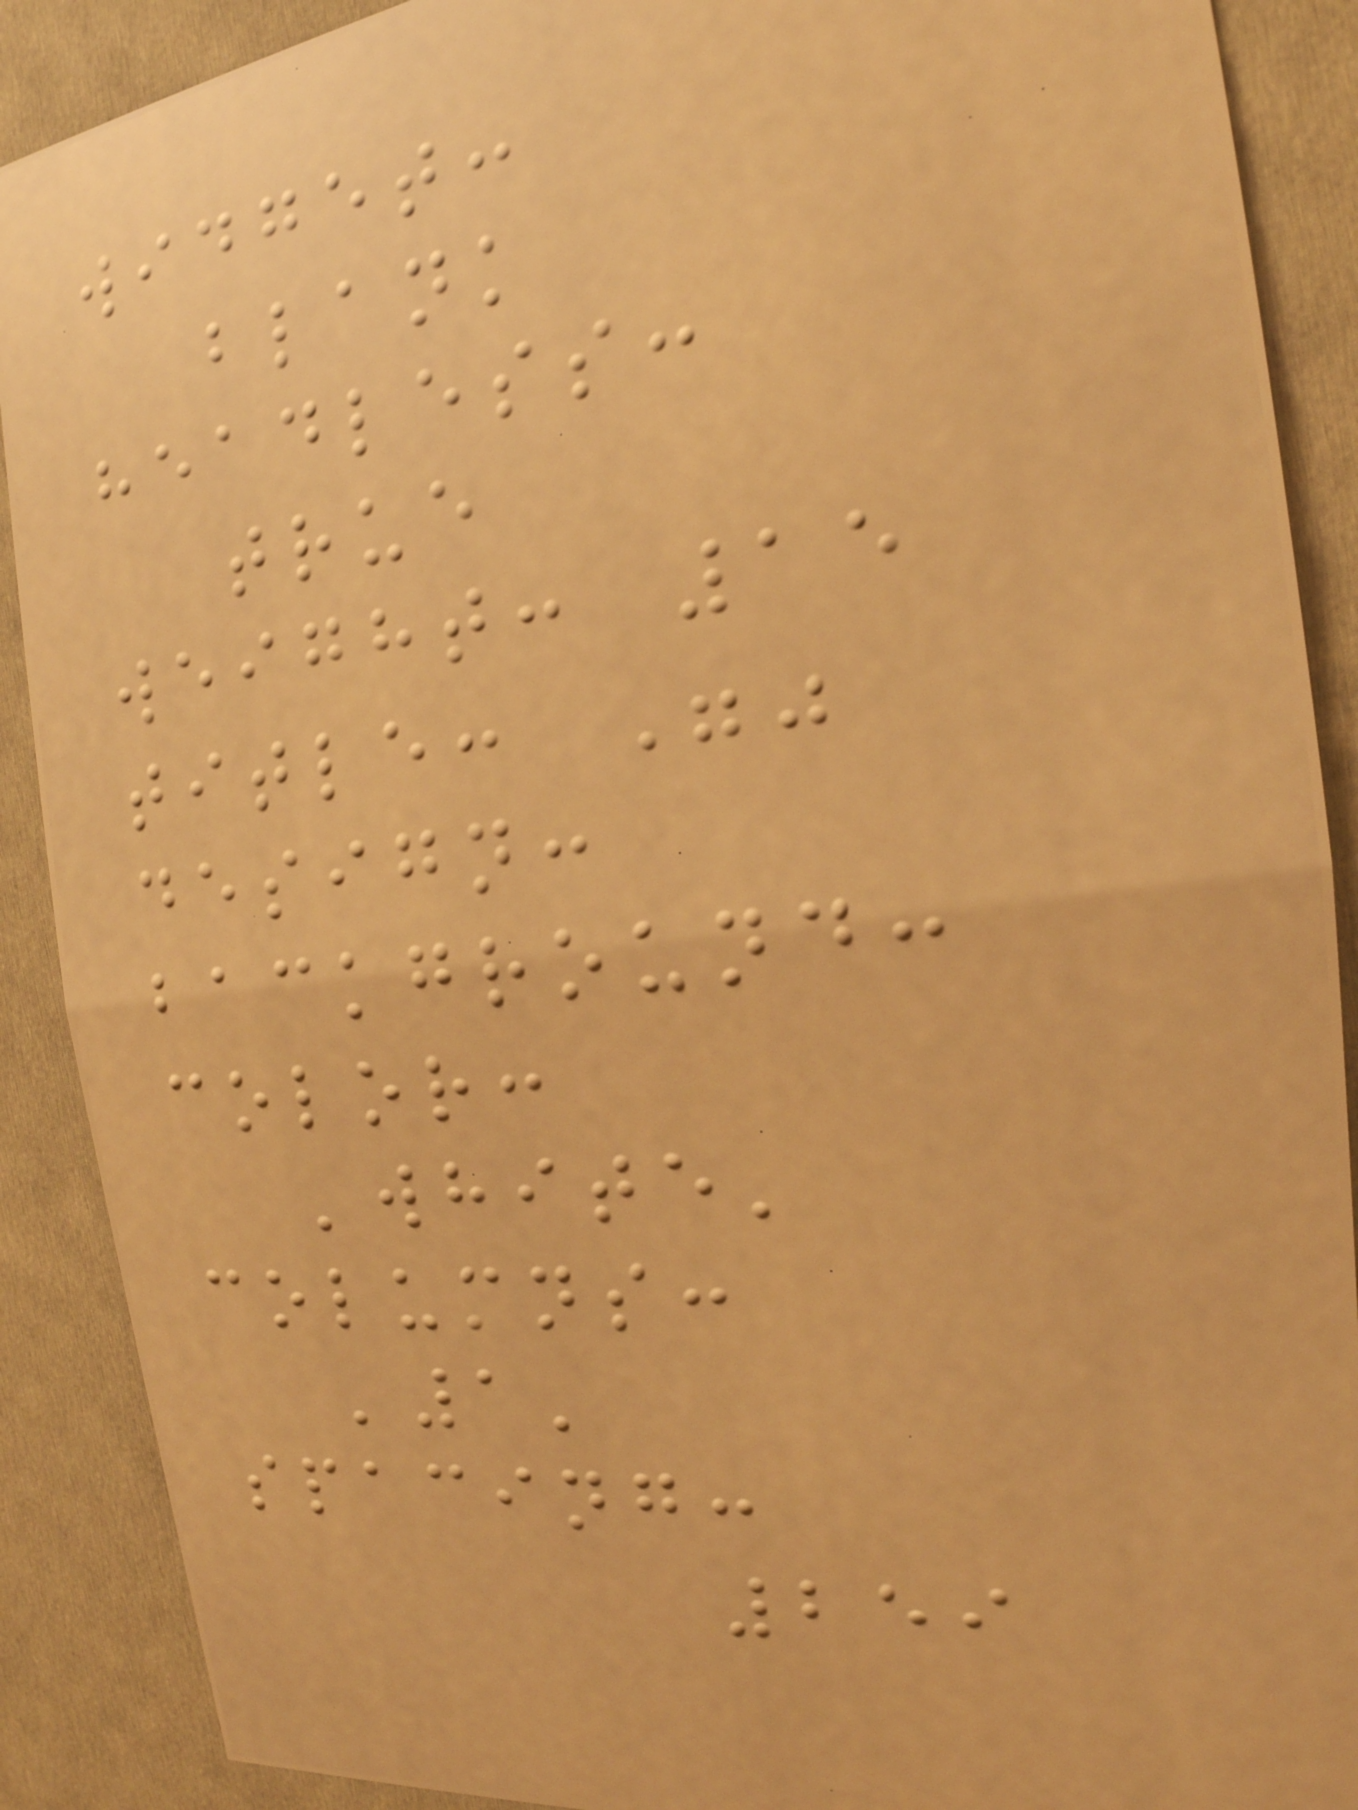widget:
blank
headless:
true
weight: 15
title: ""
design:
background:
color:
'white'
columns:
'1'
spacing:
259
